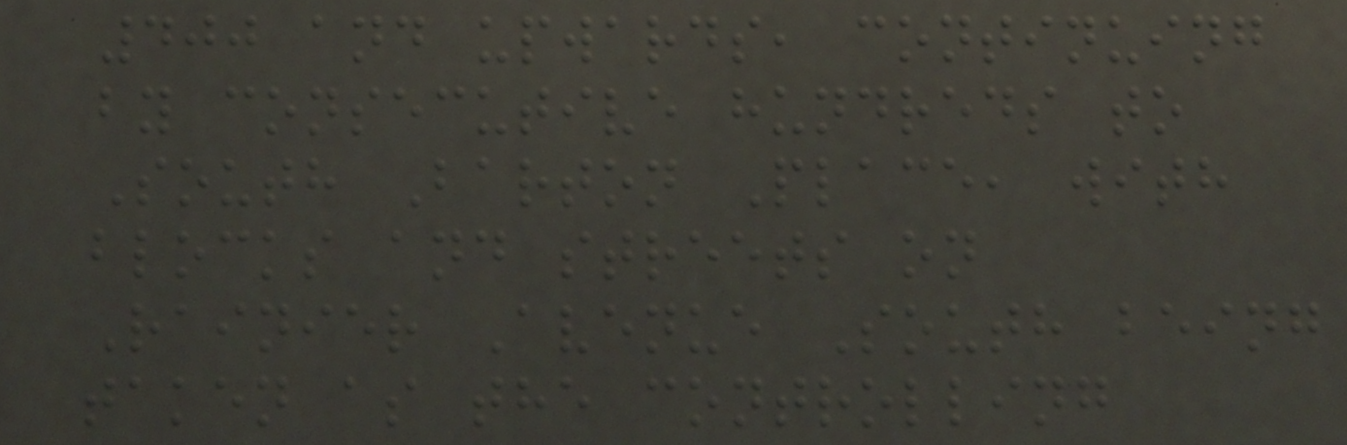400 and upwards, continuing
by consecutive hundreds to
South Barton Place, with
blocks and streets on
Rainier Avenue South being
taken as the controlling
